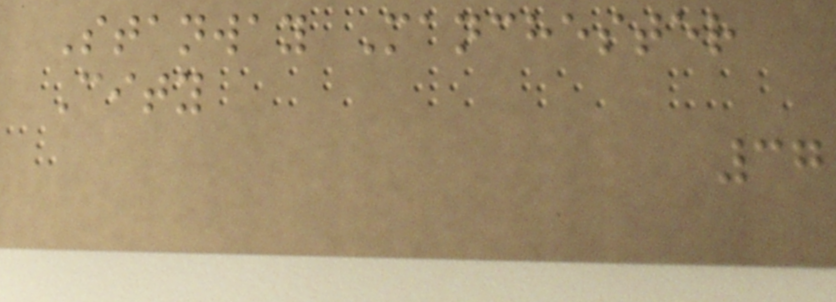Stanway Manchester
City
37
